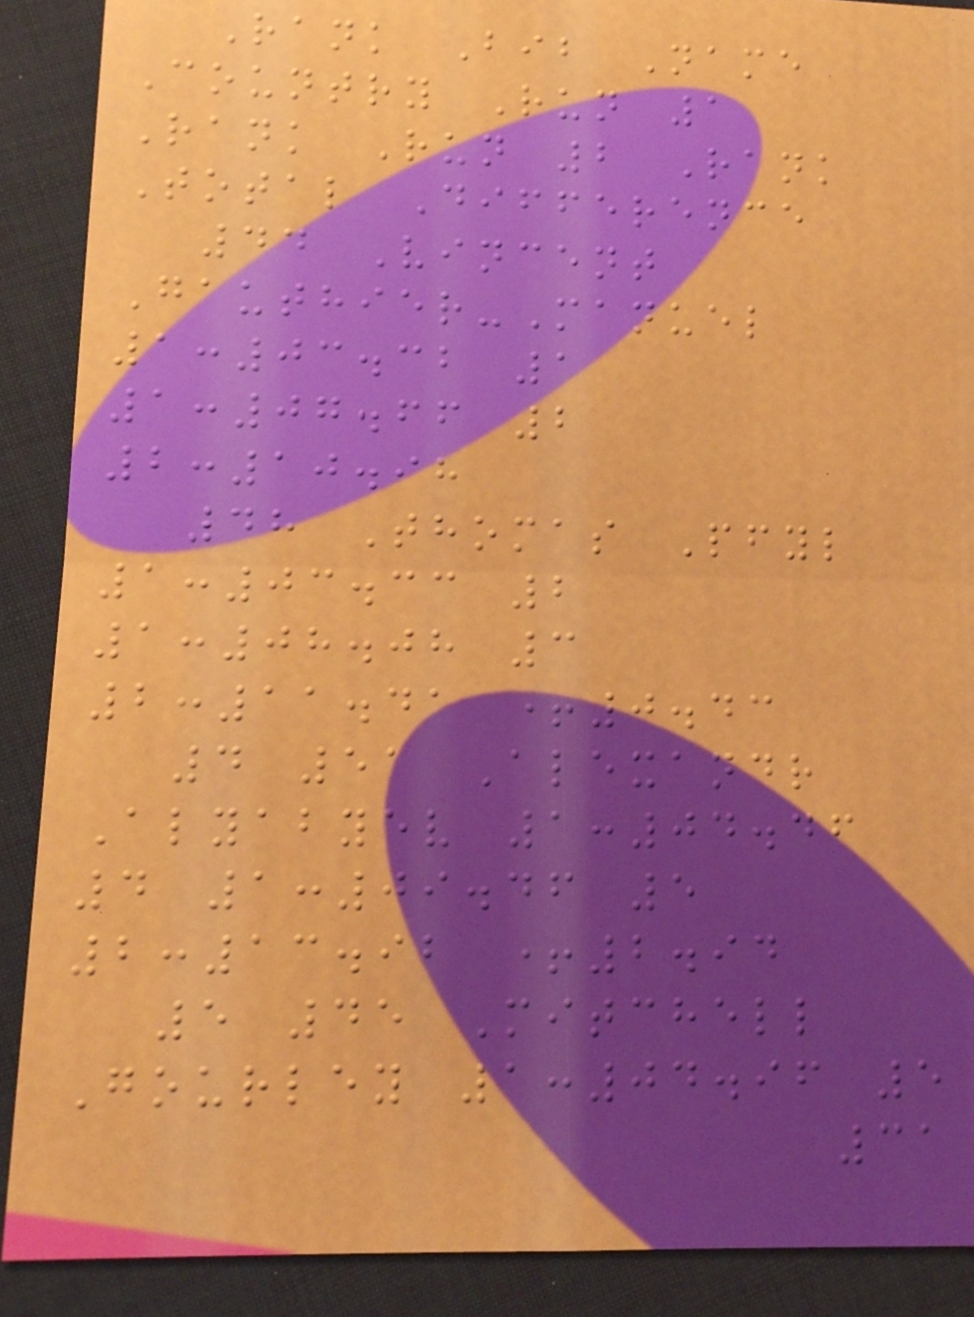Rank Bib Name
Country Run 1
Rank Run 2 Rank
Total Difference
44 Vincent
Gauthier-Manuel
1:03.32 1
1:07.66 2
2:10.98
48 Thomas Pfyl
1:03.33 2
1:08.08 3
2:11.41 +0.43
4 51 Alexandr
Alyabyev 1:04.46
4 1:09.46 5
2:13.92 +2.94
5 45 Mitchell
Gourley 1:04.96 5
31
